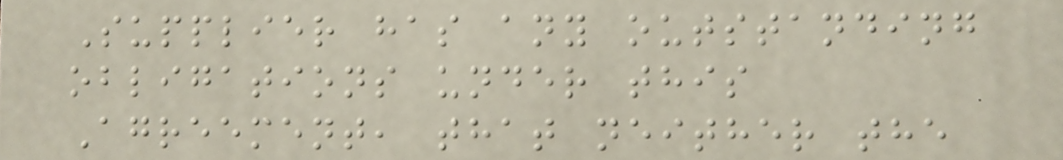Supplier has any outstanding
obligations under this
Agreement, that neither the
